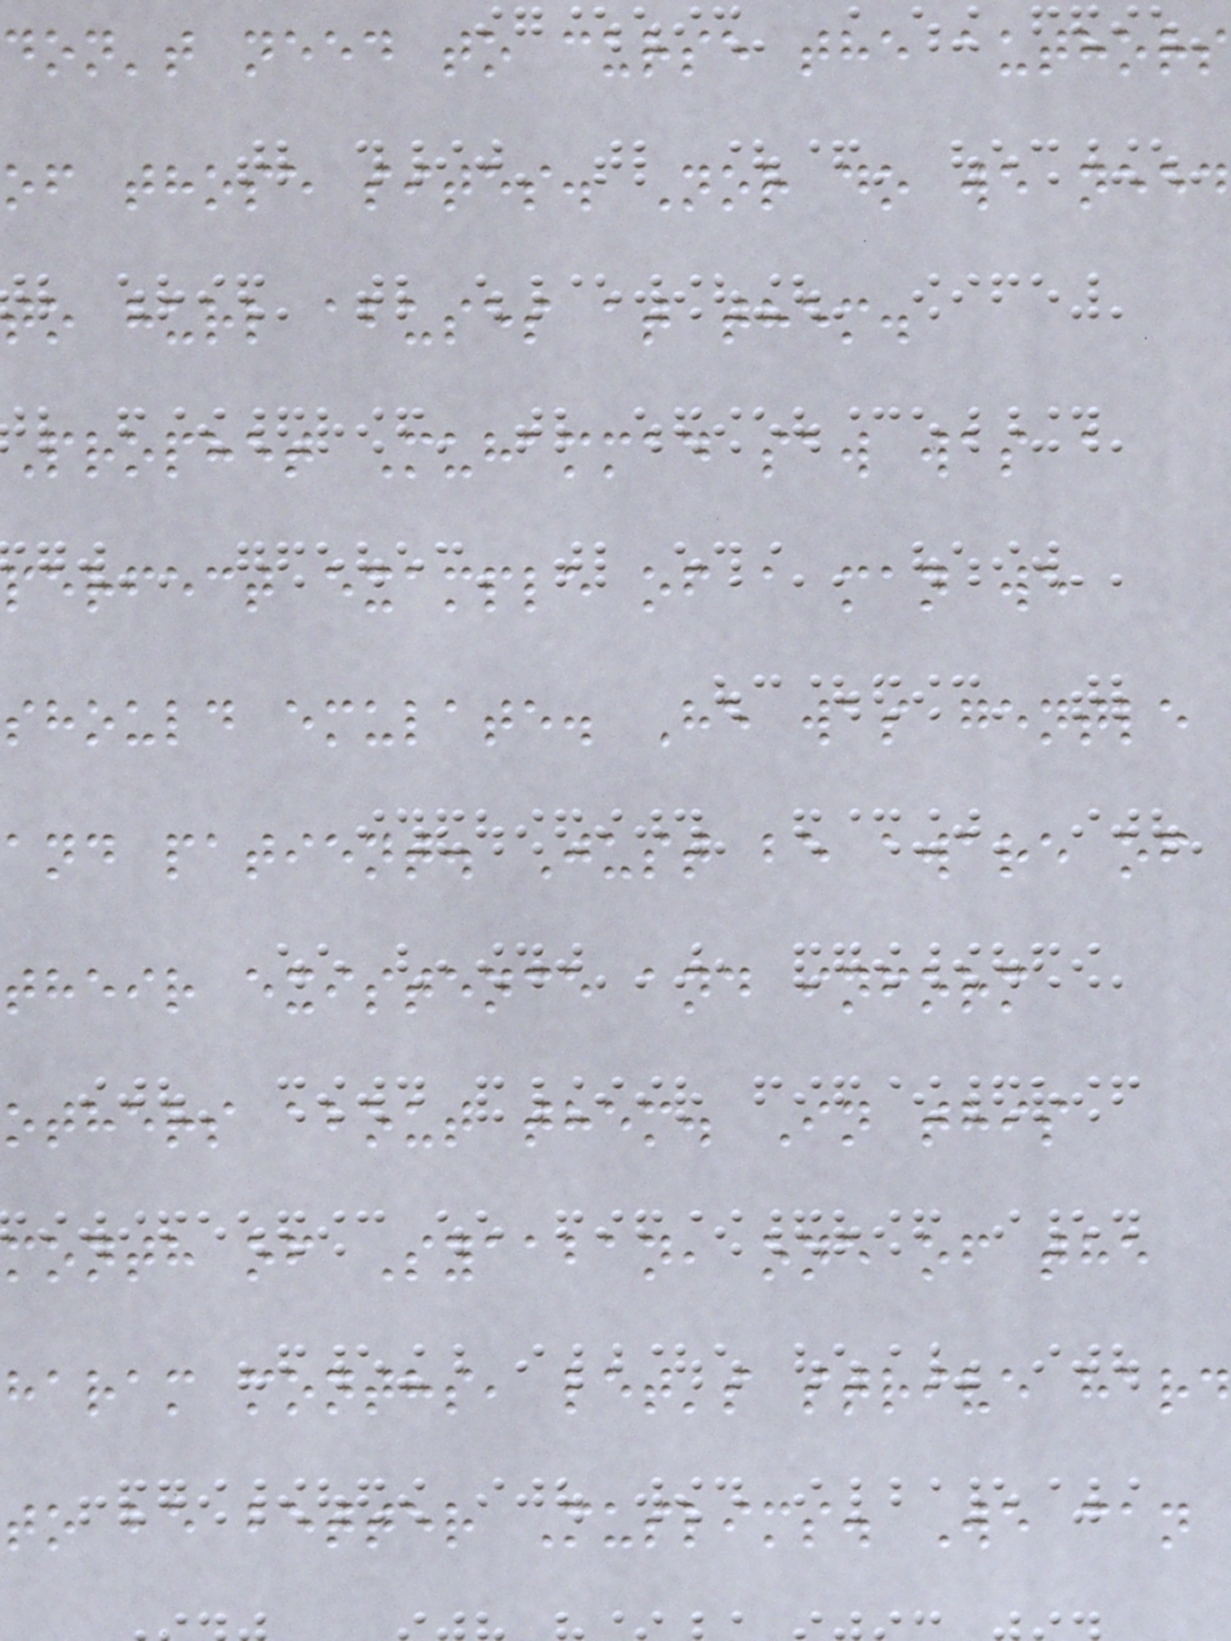don't need to curse the authors
of those sites. Nor do we need
to hurl abuses at them.
Prophet Muhammad saw was a
perfect example of a man we
should emulate. He was gentle
and patient. Just be aware of
their existence and inform
others about them. In this
month of Syaaban, one of the
haram months, let's strive hard
to be better Muslims. We can
